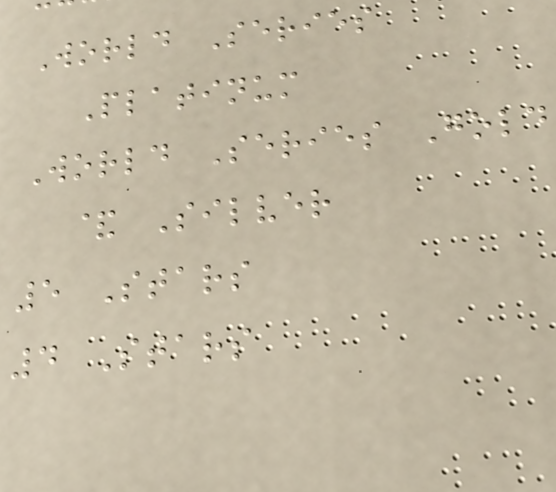World Series
Platinum
World Series Gold
& Silver
5 Stars
4 Stars
